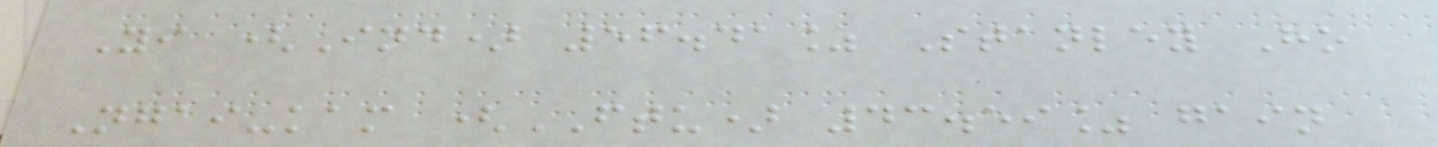Yi (Ind) 56.41% Stanley Ho
Ngai-kam (FTU) 43.59% gain
